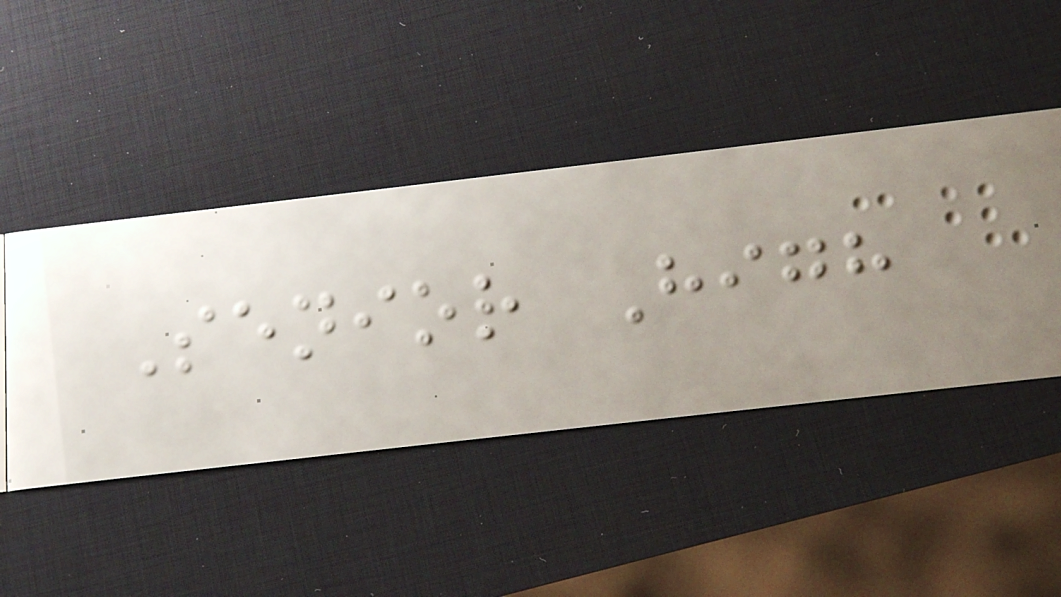Senior High
